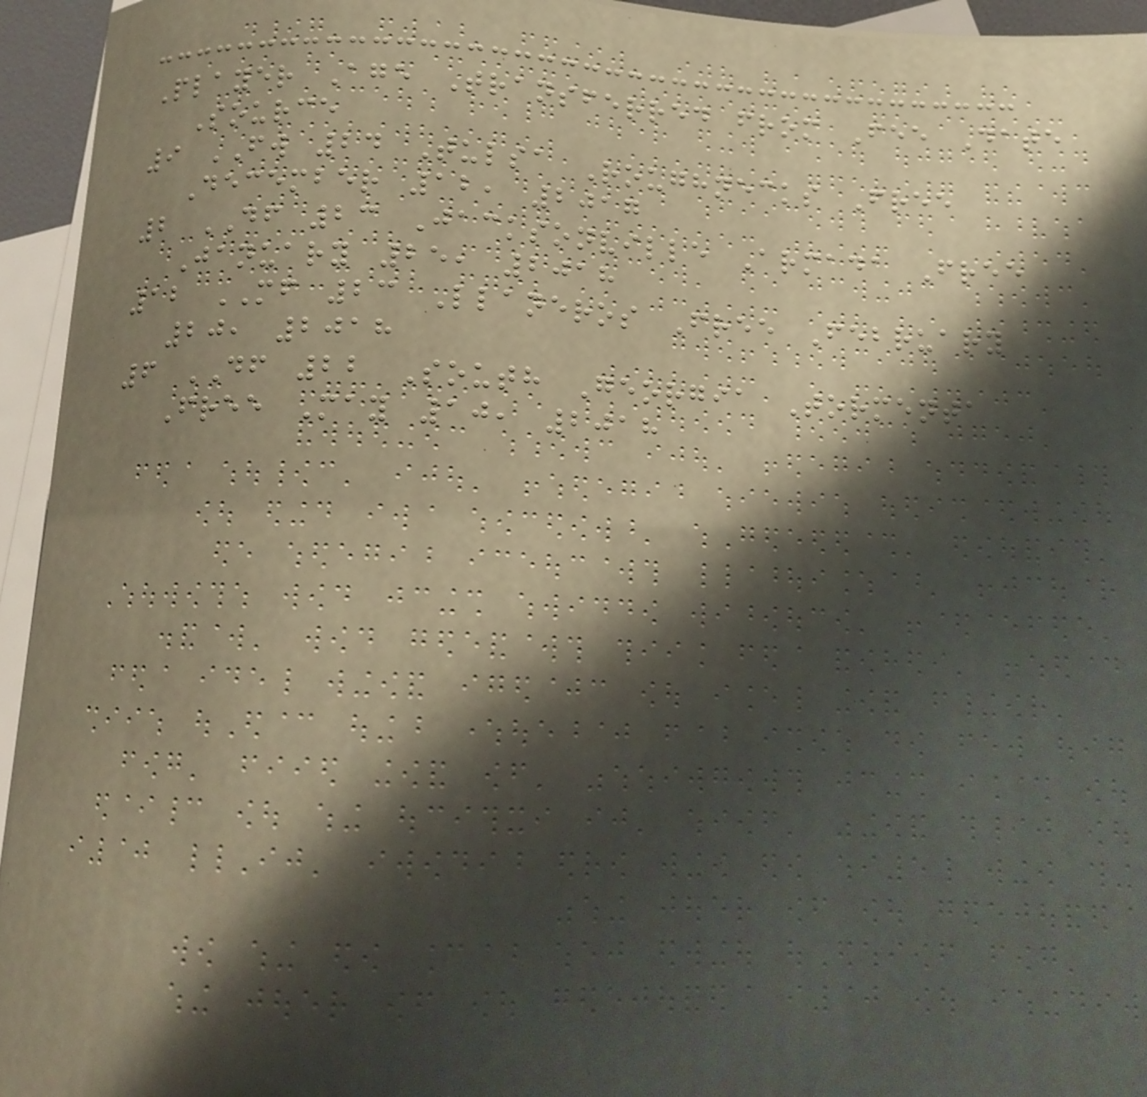Player Age Transferred from Fee Date
Source
9 FW 24 Tulsa Roughnecks Free
December 12, 2017
2 DF 23 Jacksonville Armada Free
January 25, 2018
12 MF 23 Llaneros Free February
20, 2018
6 DF 22 South Georgia Tormenta
Free May 10, 2018
